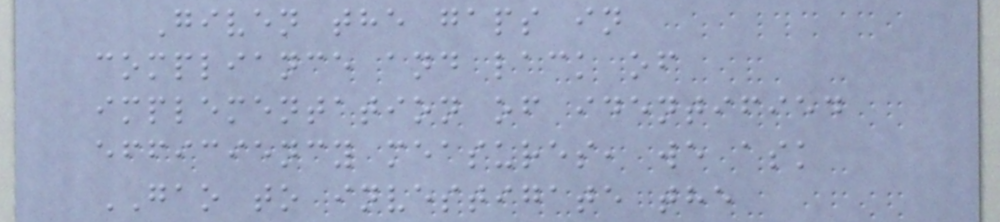Given the gaps in
compliance and lack of
implementation of identified
efficiency measures, we ask
GAO to investigate the
